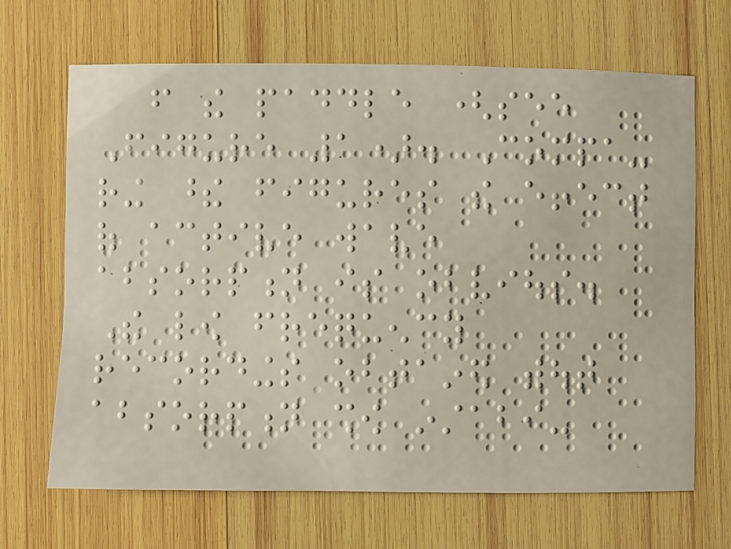from the paddle (see
Figure 1). Compa-
ring these figures the effect
of active wave
absorption is obvious.
The low frequency
recordings obtained without
absorption show instabi-
